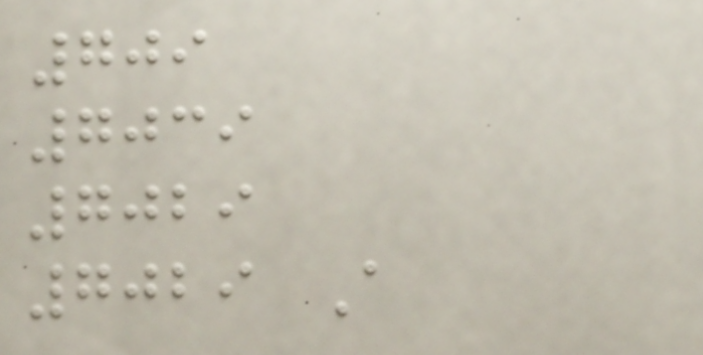709
7039
7029
7029 A
